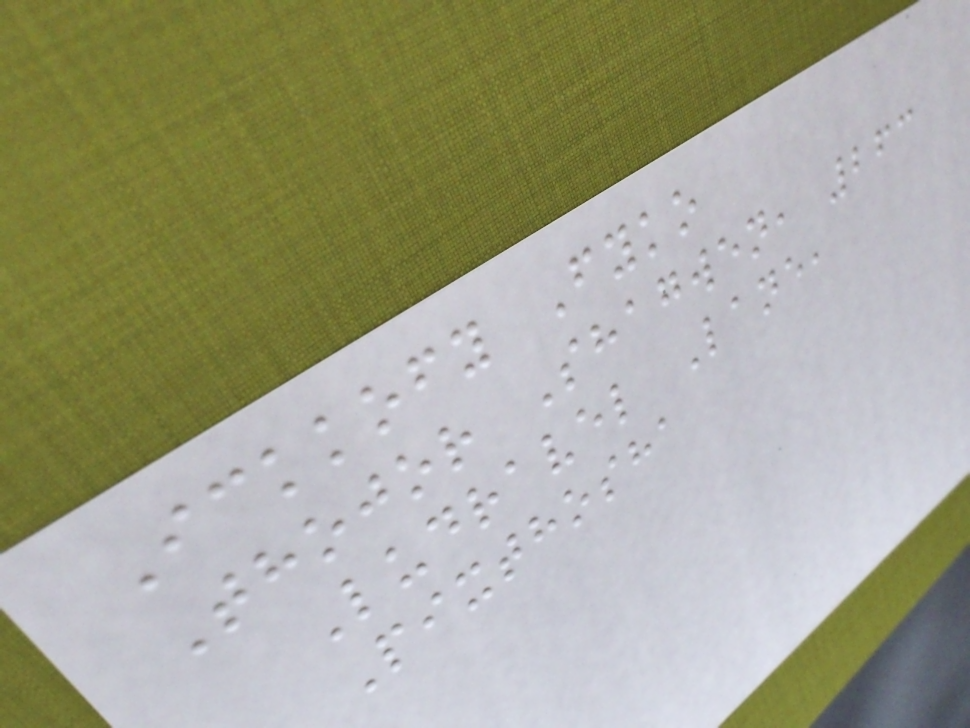Ickkofy Fyko
Thojor Shagwen, 263
Ludravel Lane,
Pixthosha
